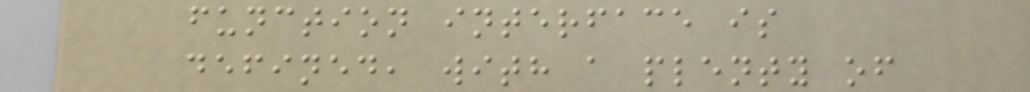function interface is
defined, with a plenty of
